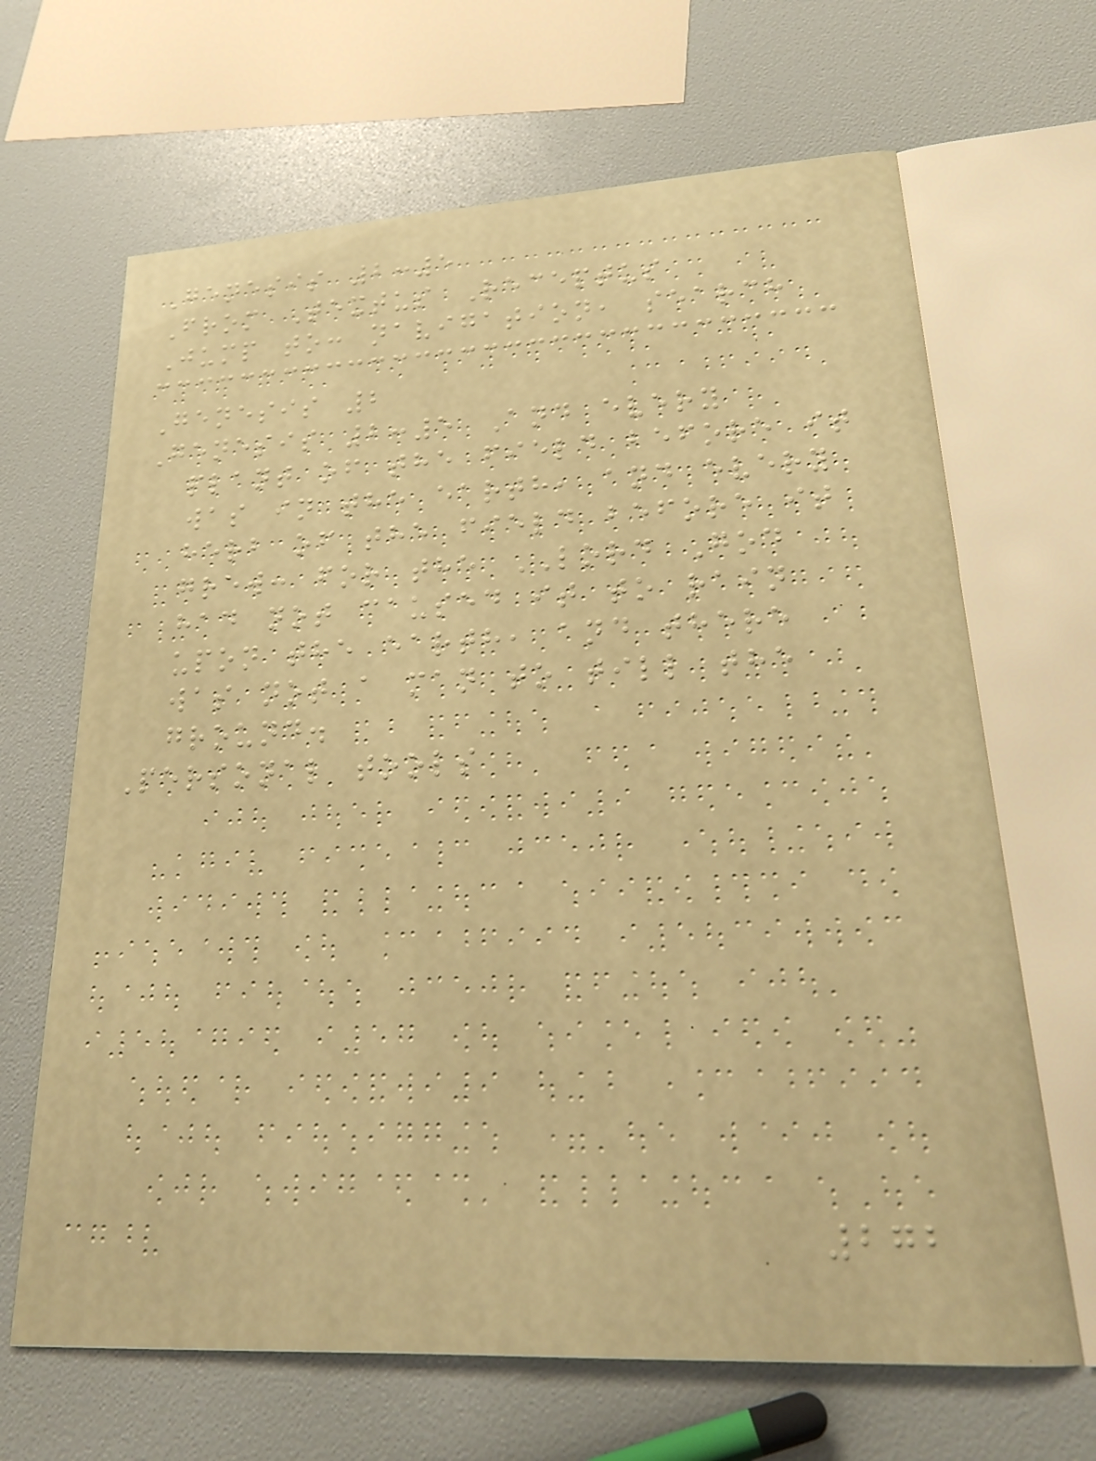Genesis 2:5
From Textus Receptus
Jump to: navigation, search
Genesis 2
Genesis 2:5 And every
plant of the field before it
was in the earth, and every
herb of the field before it
grew: for the LORD God
had not caused it to rain
upon the earth, and there
was not a man to till the
ground.
Personal tools
272
